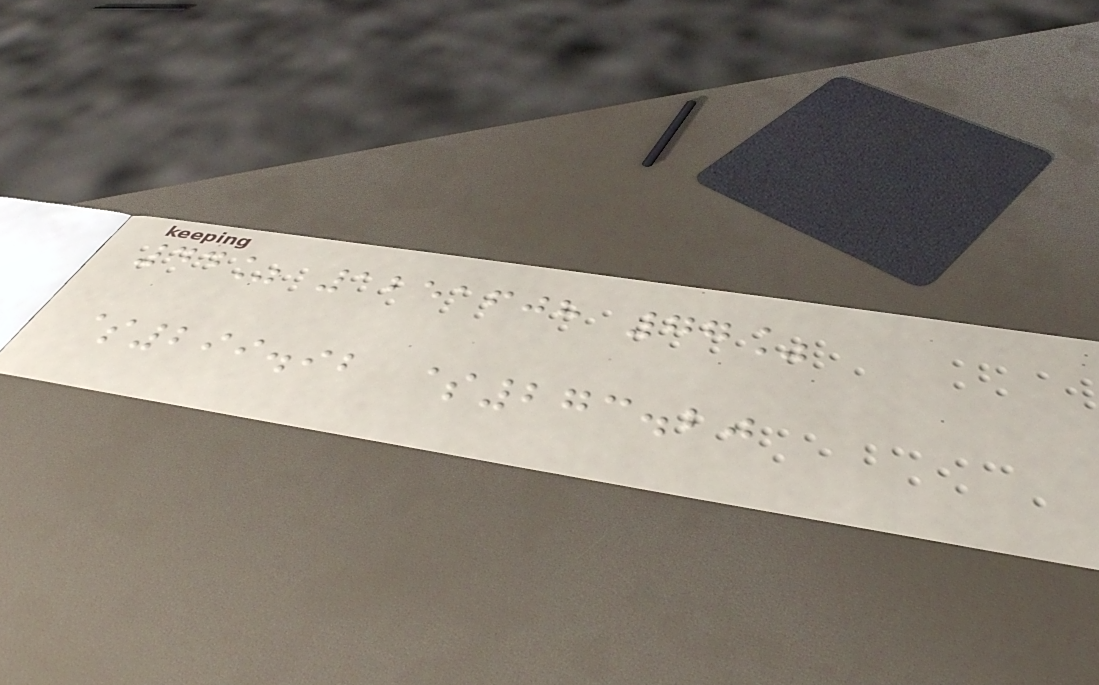44% 1251608 77%
$299.92 $273.20
